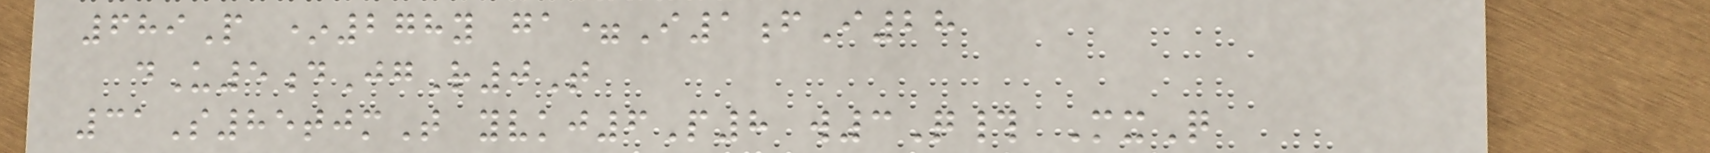689P *278y ga=I1fI28
dU5dJgR0T
31S85tjmT yvkj6P8 w3Q# MxQ
